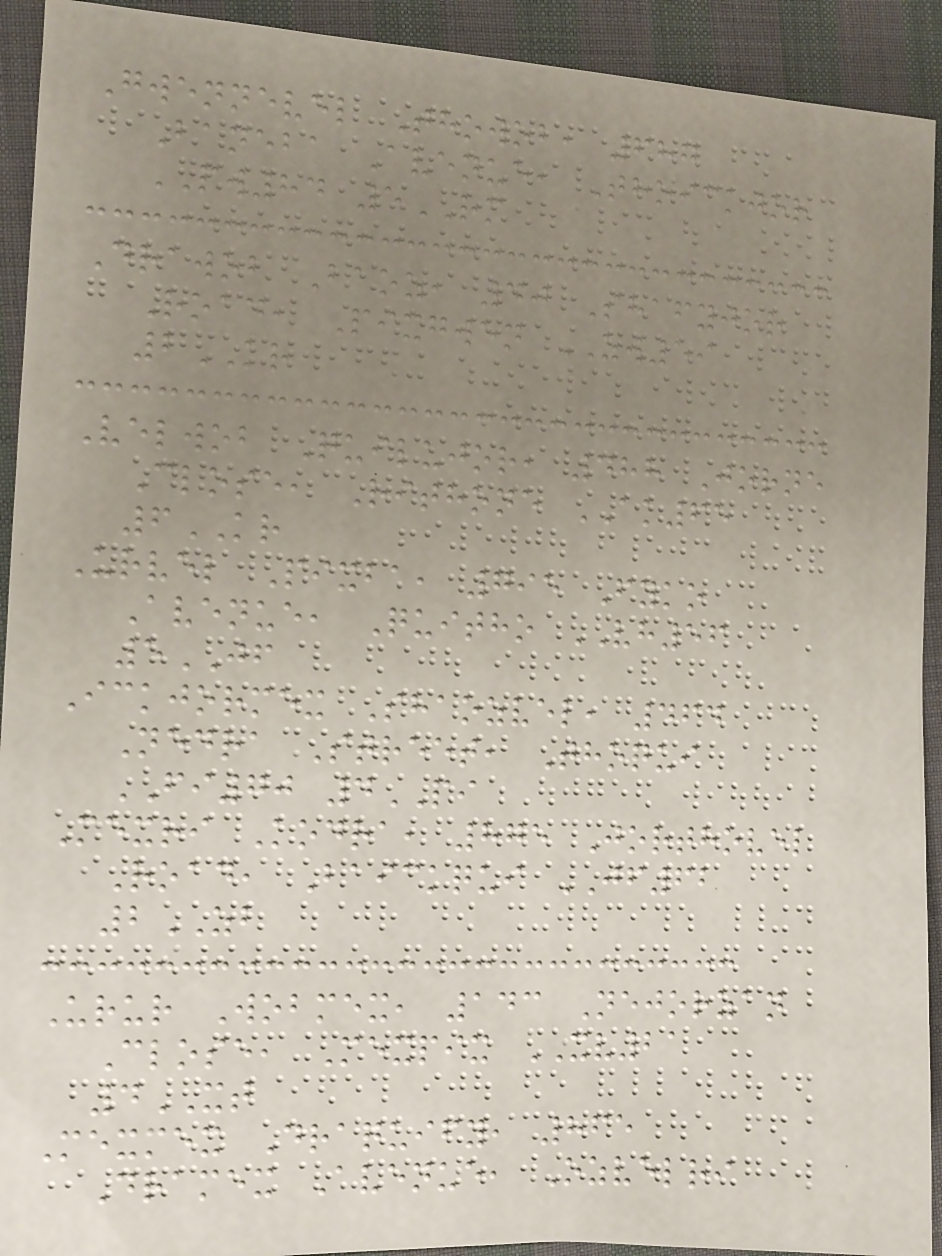Gwennevel Thowob, 687
Baneba Avenue, Thoickjor
PW84 5RM
Drawob Baoz, 40 Shafyjor
Road, Pixgwen ZW59
2KR
Velwob Quilujor, 488 Jorne
Close, Rithone AK65
6KR
Urvel Pixba, 795 Fyko
Avenue, Quitho VH56
5JF
Ickjormex Shaozvel, 464
Nedra Street, Thoqui
FI70 4PI
Mexri Kodra, 875 Jorthovel
Road, Baickqui JF62
2ZB
Urur Wobmex, 143 Nejorzan
Close, Mexpix XV21
4XT
Mexmex Draquify, 865
Dramex Avenue, Ozvelri
